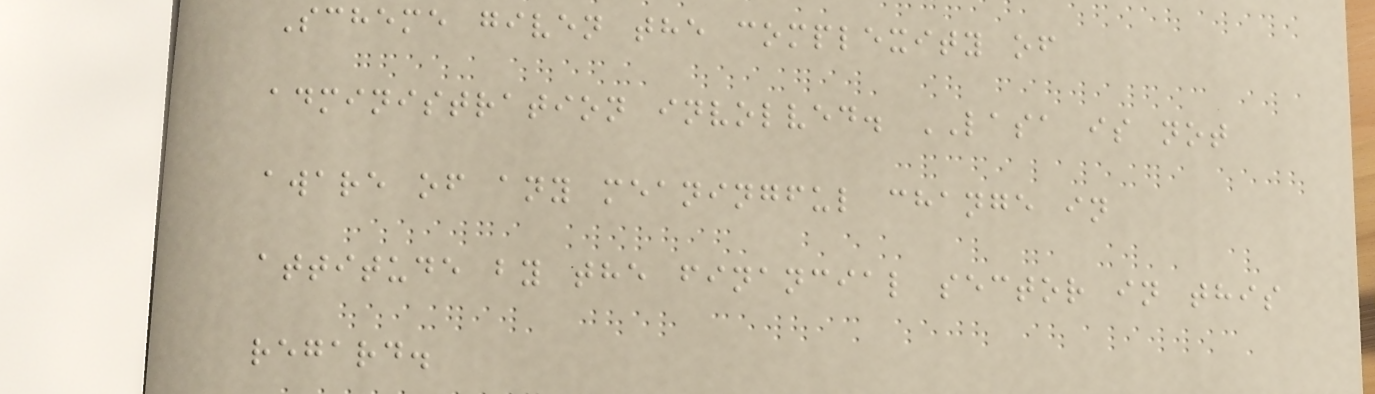Scheme given the complexity of
administration involved. LASA is not
aware of any meaningful change in
attitude by the financial sector in this
regard.
